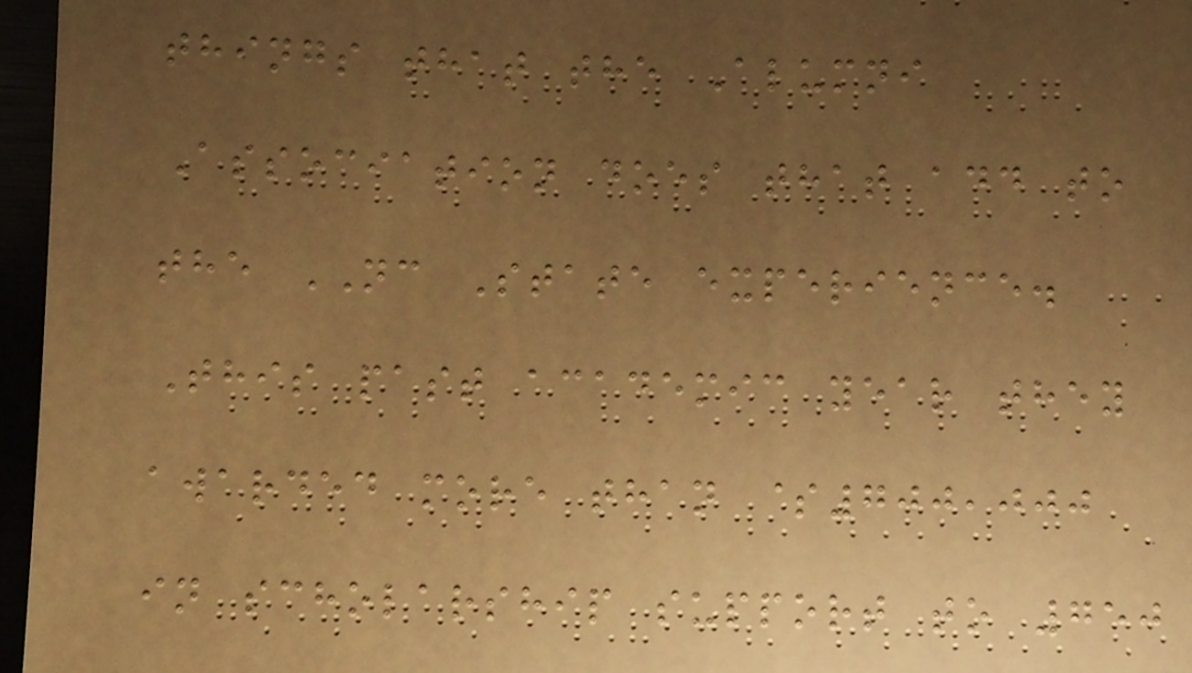things that the Alumni
Association does that add to
the NC State experience.
This past academic year they
awarded more than $700,000
in scholarship support to 750
